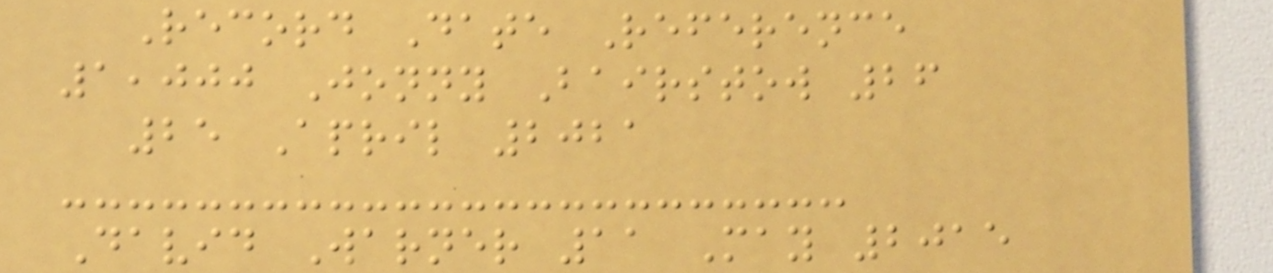Record Date Reference
1,000 Jonny Bairstow 26
25 April 2021
David Warner 11 May 2015
